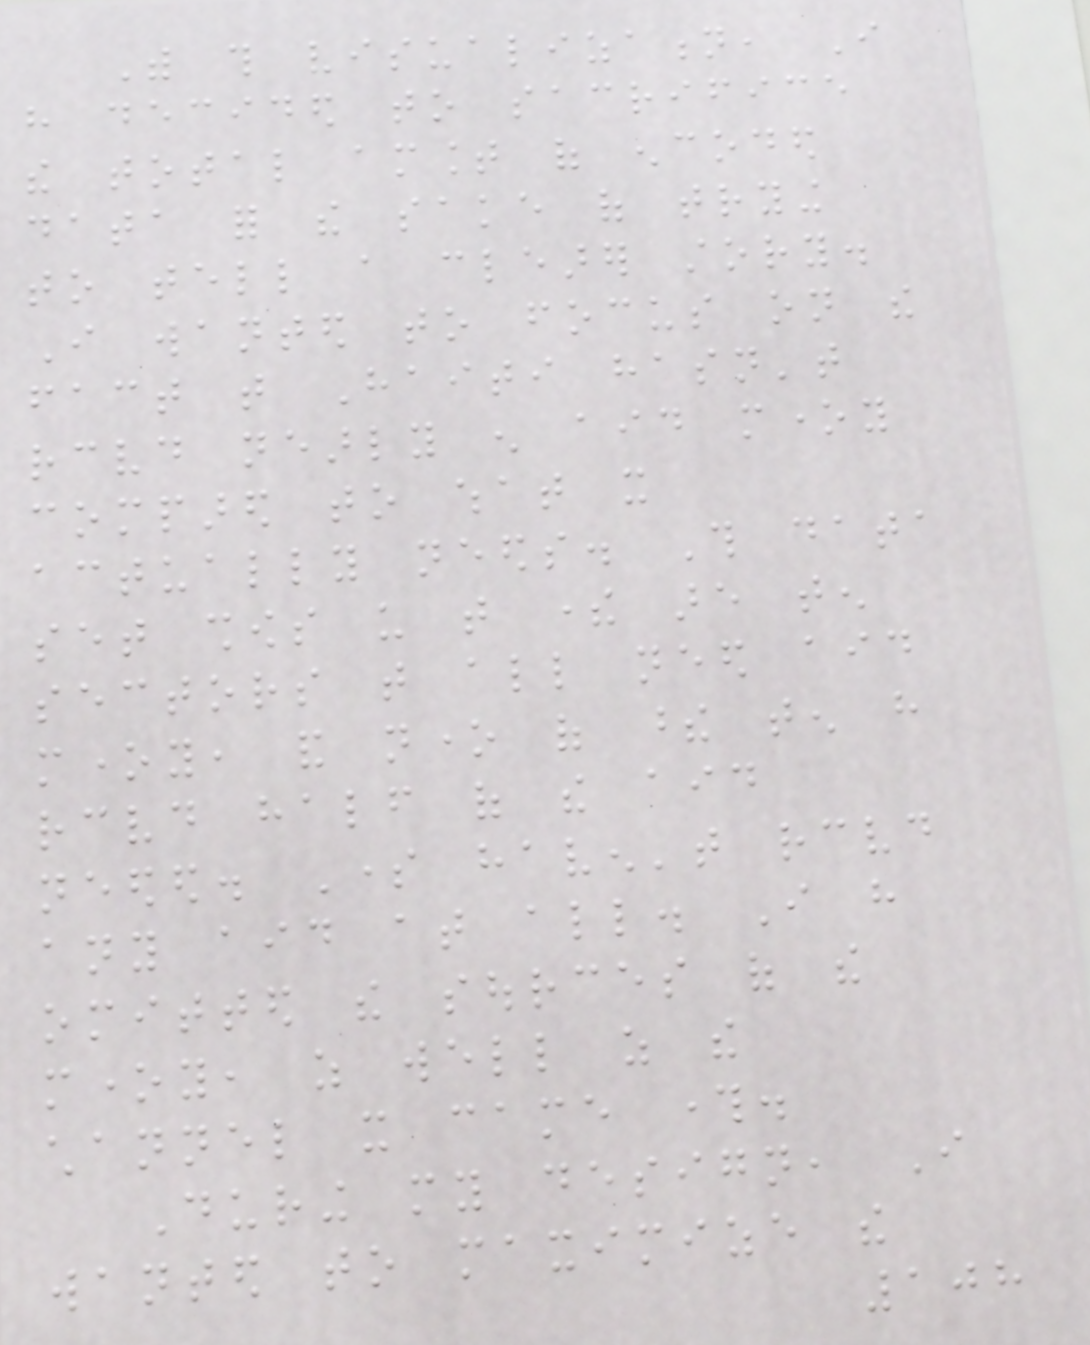With this visualization, I
have decided to sacrifice
the total amount of encoded
data for the sake of trying
to tell a clearer story.
I wanted to focus on the
fact that Haiti hasn't
received nearly enough aid money
compared to what it
actually needs. This data
set shows us that there are ten
sectors that all need aid
money, and none of these ten have
received half of the aid
needed. Some haven't received
any aid at all. I have
omitted the sources of the
money, as well as the
channel it came through.
During my design, I
wanted to maximize the
108
